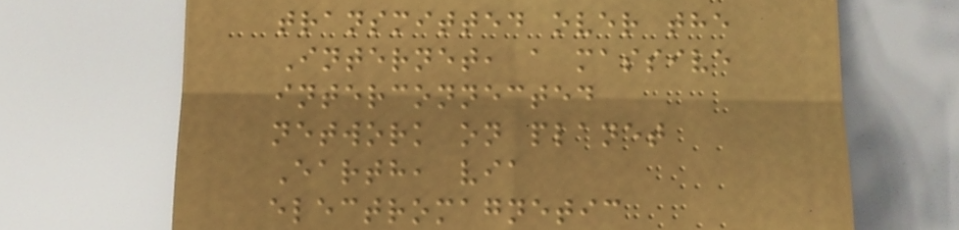transmitted over the
Internet, a massive
interconnected
network on planet
Earth, via
electromagnetic
